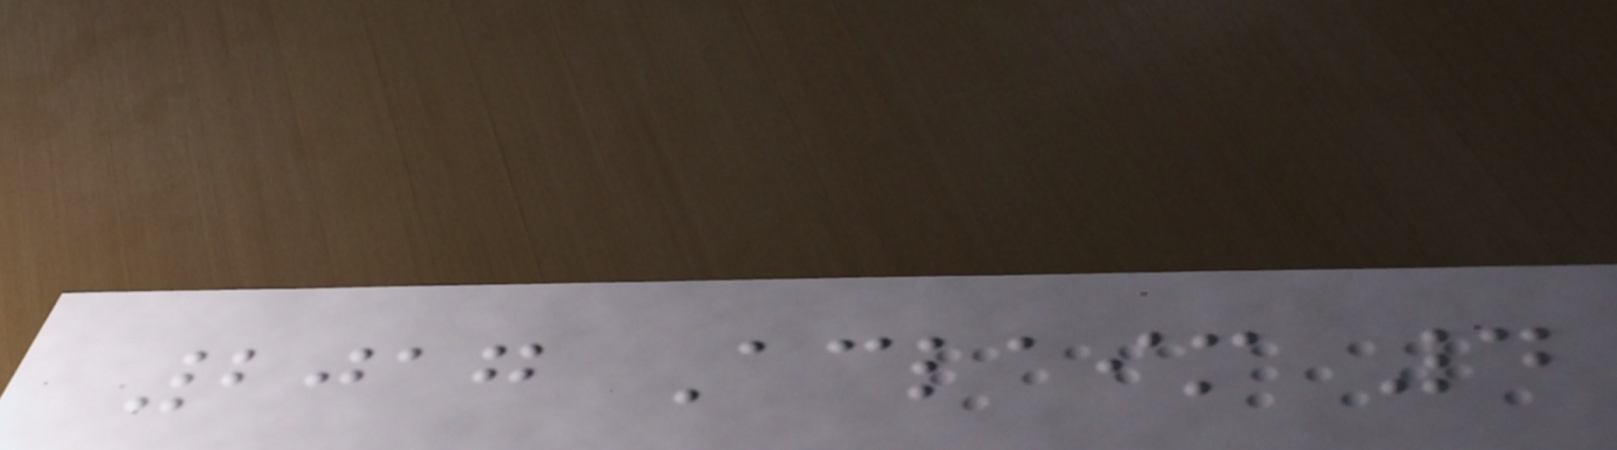2017 Aclaim 4
